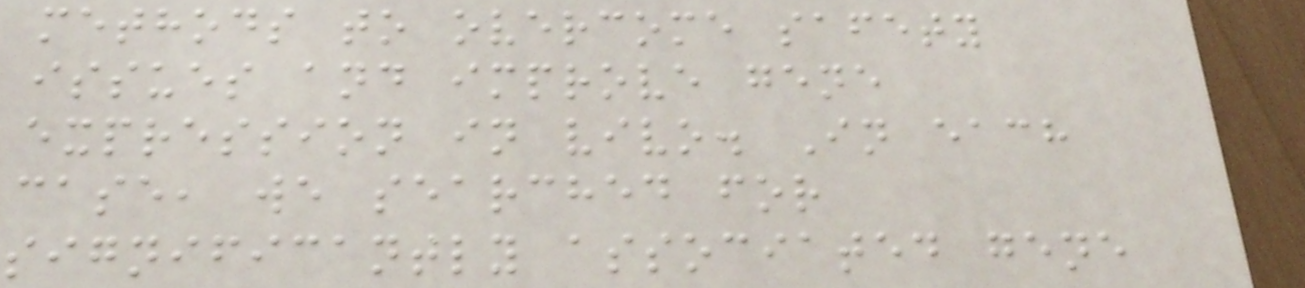methods to overcome safety
issues and improve gene
expression in vivo. In each
case, we searched for
significantly associated gene
